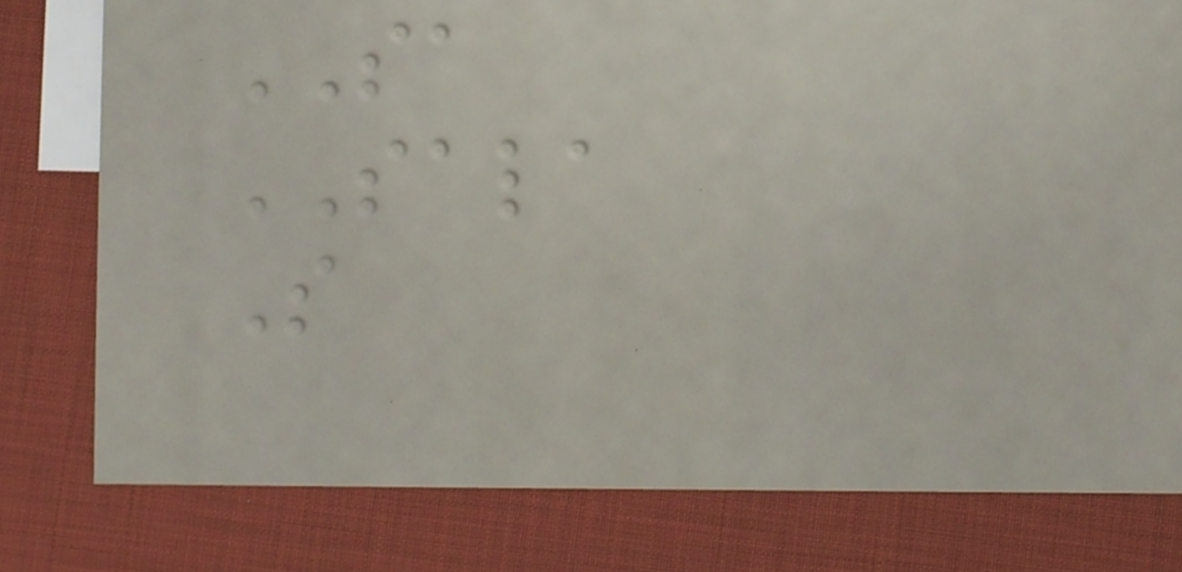SA
SALA
S
